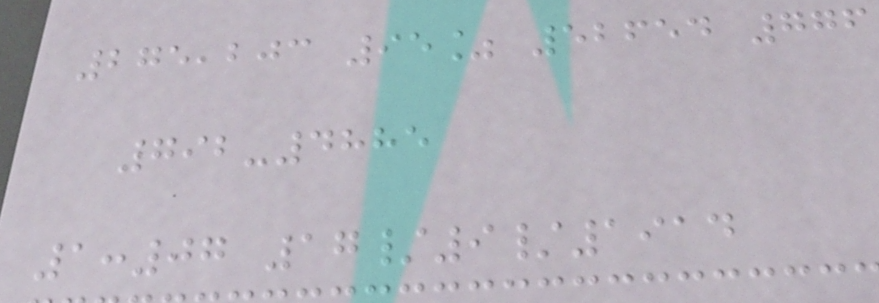275,203 95% 52654 776
792-4885
1:07 17/9/1914
